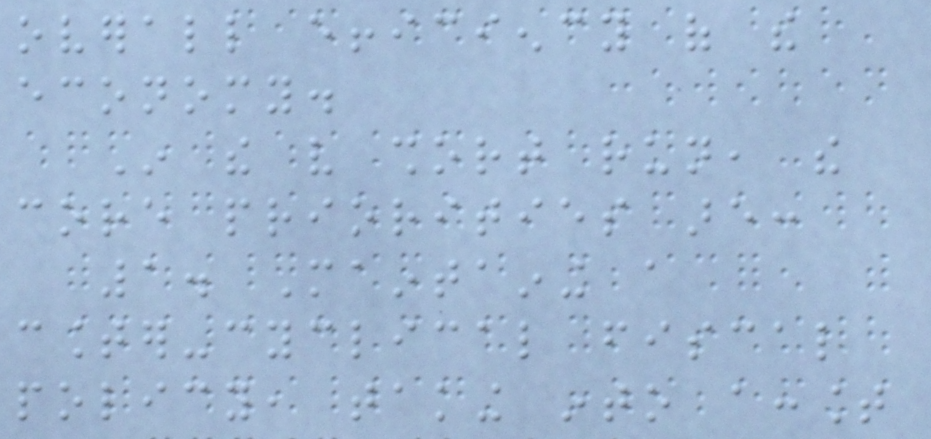overall efficiency of the
economy.
In the very short run, the
core priorities are:
1. Maintaining a
counter-cyclical fiscal
policy, taking into account
